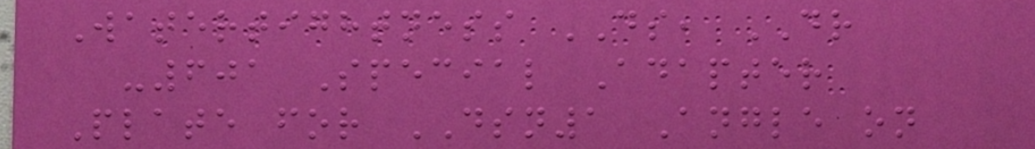Watertightness DS, DR
-601 Special Adapter
Plate for DSN1 Angle on
